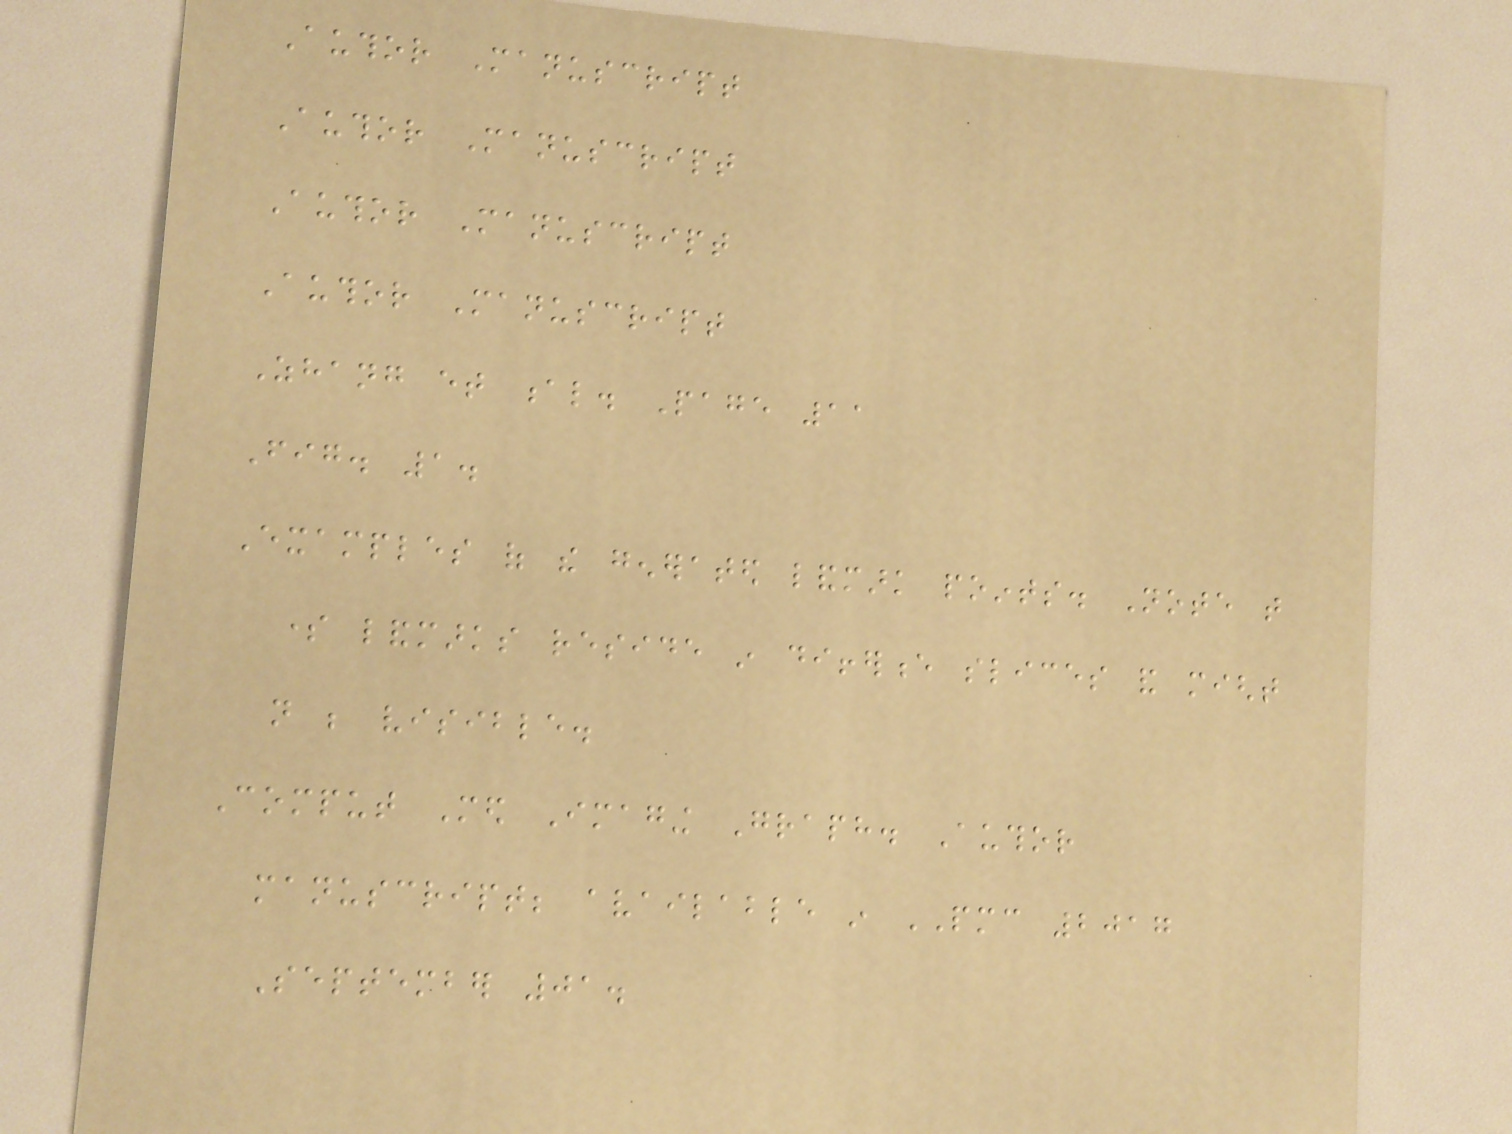Author Manuscript
Author Manuscript
Author Manuscript
Author Manuscript
Zhang et al. Page 11
Fig. 1.
Examples of the generated landmark points. Note that
some landmarks reside in difference slices and might
not be visible.
Comput Med Imaging Graph. Author
manuscript; available in PMC 2017
September 01.
